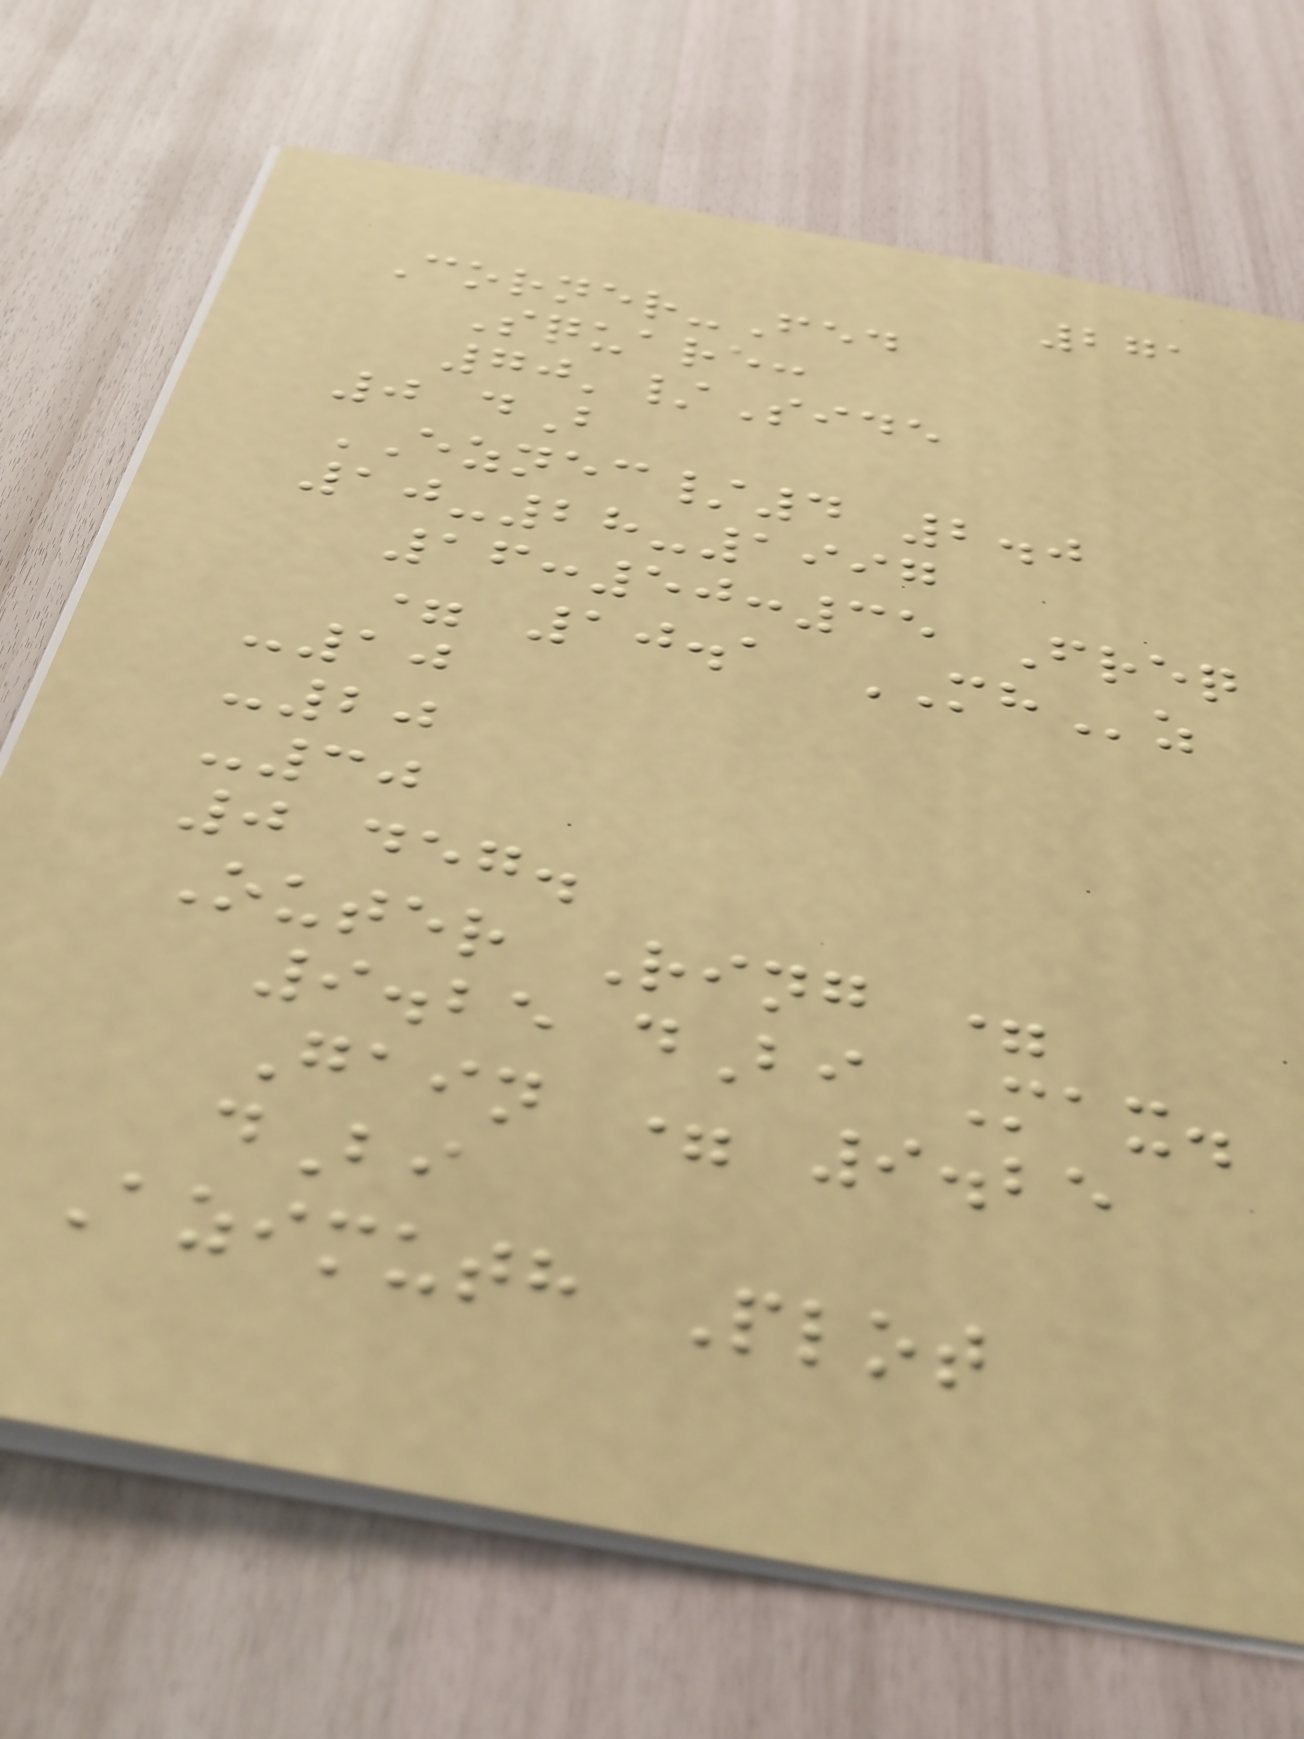271
Corner-Fed
Square:
70'/Side
0 dB
EZNEC/4 2.0
10-28-1997
16:50:35 Freq
= 10.1 MHz
-10
-20
-30
0 deg.
Outer Ring =
9.25 dBi Max.
Gain = 9.25
dBi
Azimuth Plot
